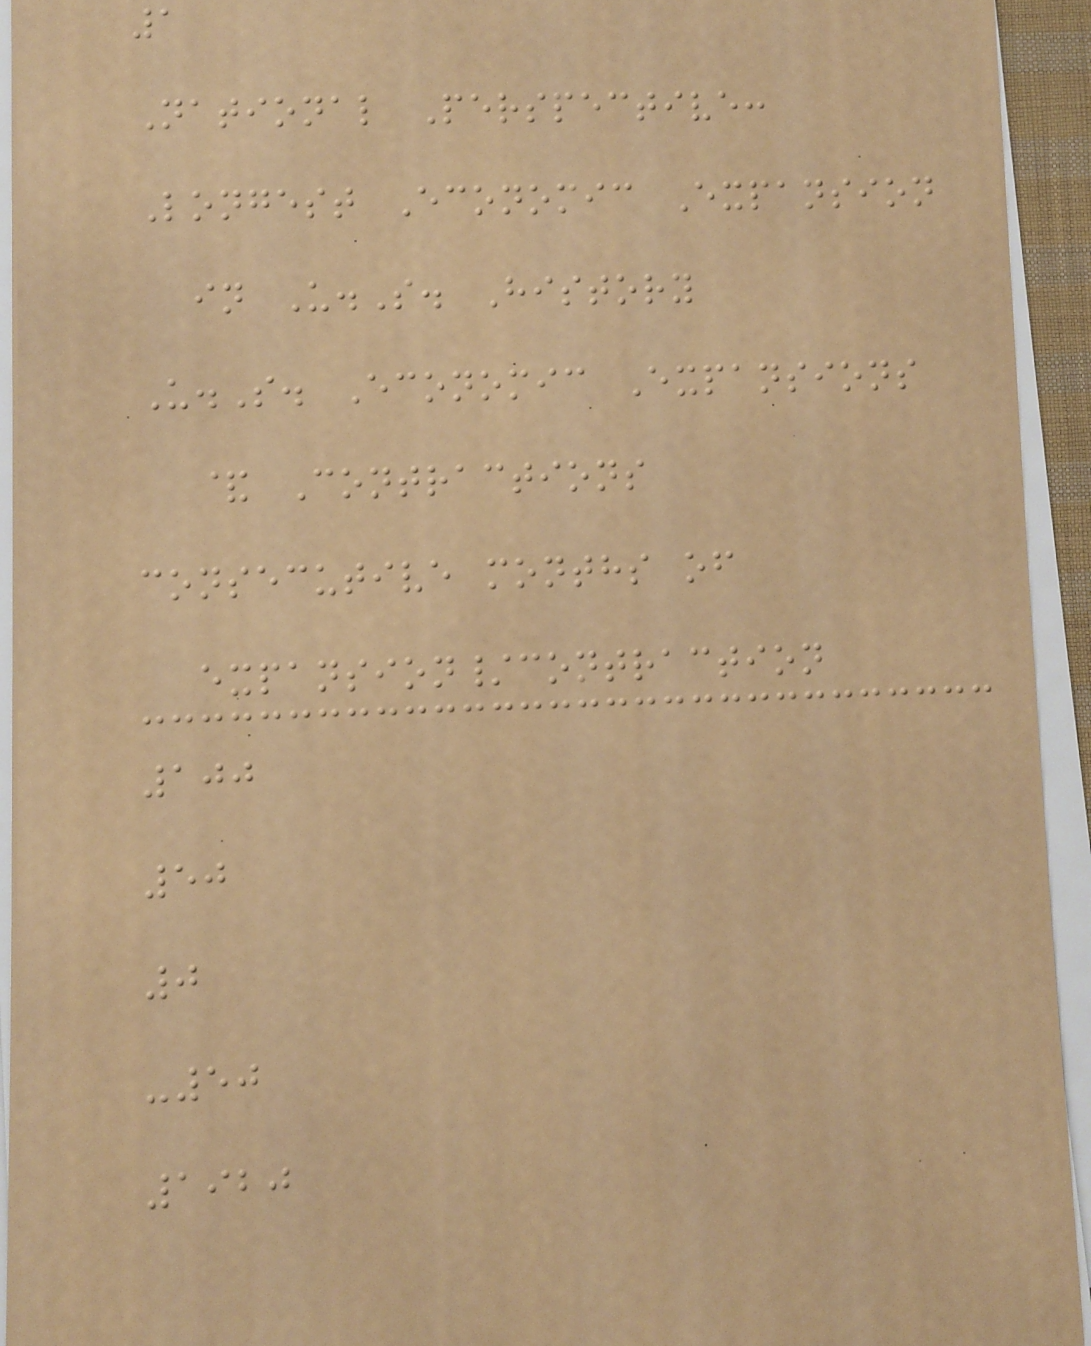1
National Perspective:
Longest Economic Expansion
in U.S. History
U.S. Economic Expansions
& Contractions
consecutive months of
expansion/contraction
100
50
0
-50
1920
